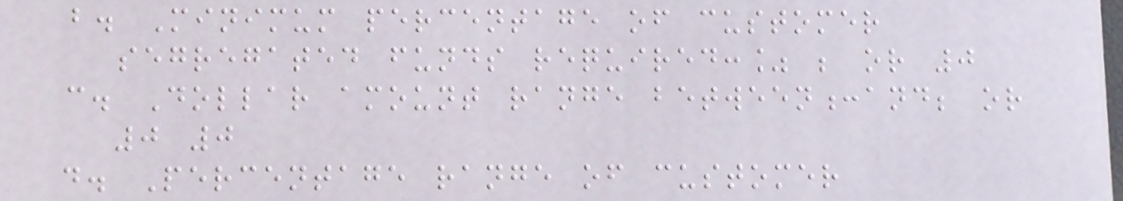b. Minimum percentage of customer
segregated funds required:% ; or 0
c. Dollar amount range between:and; or
0 0
d. Percentage range of customer
